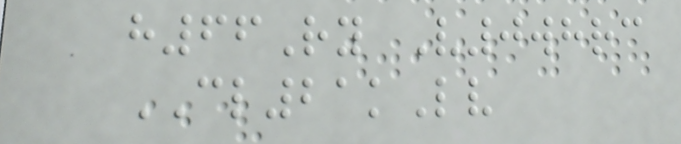h66Ry V0whrc
CL21kLv
